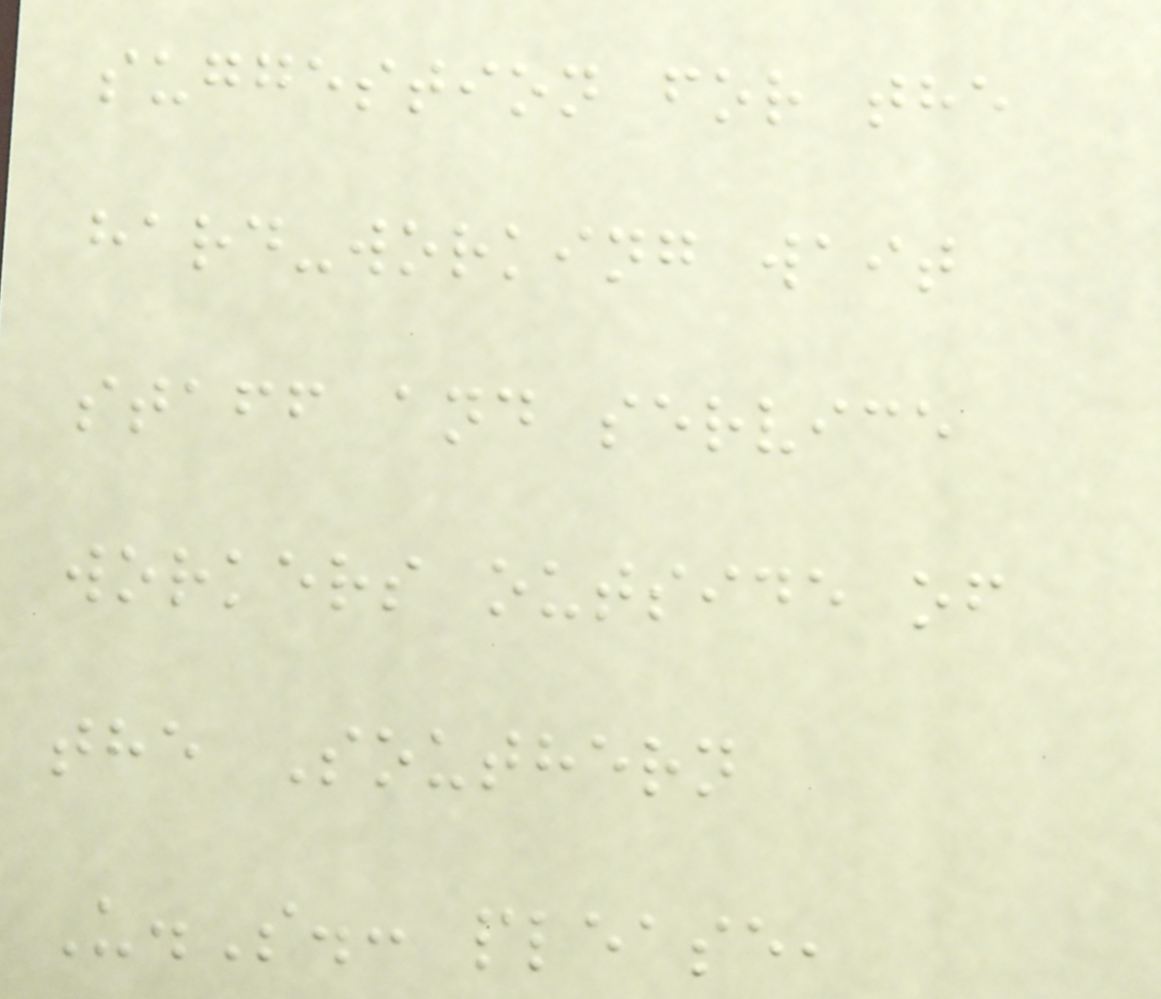suggestion for the
hard-working wait
staff and service
workers outside of
the Southern
U.S.: please,
